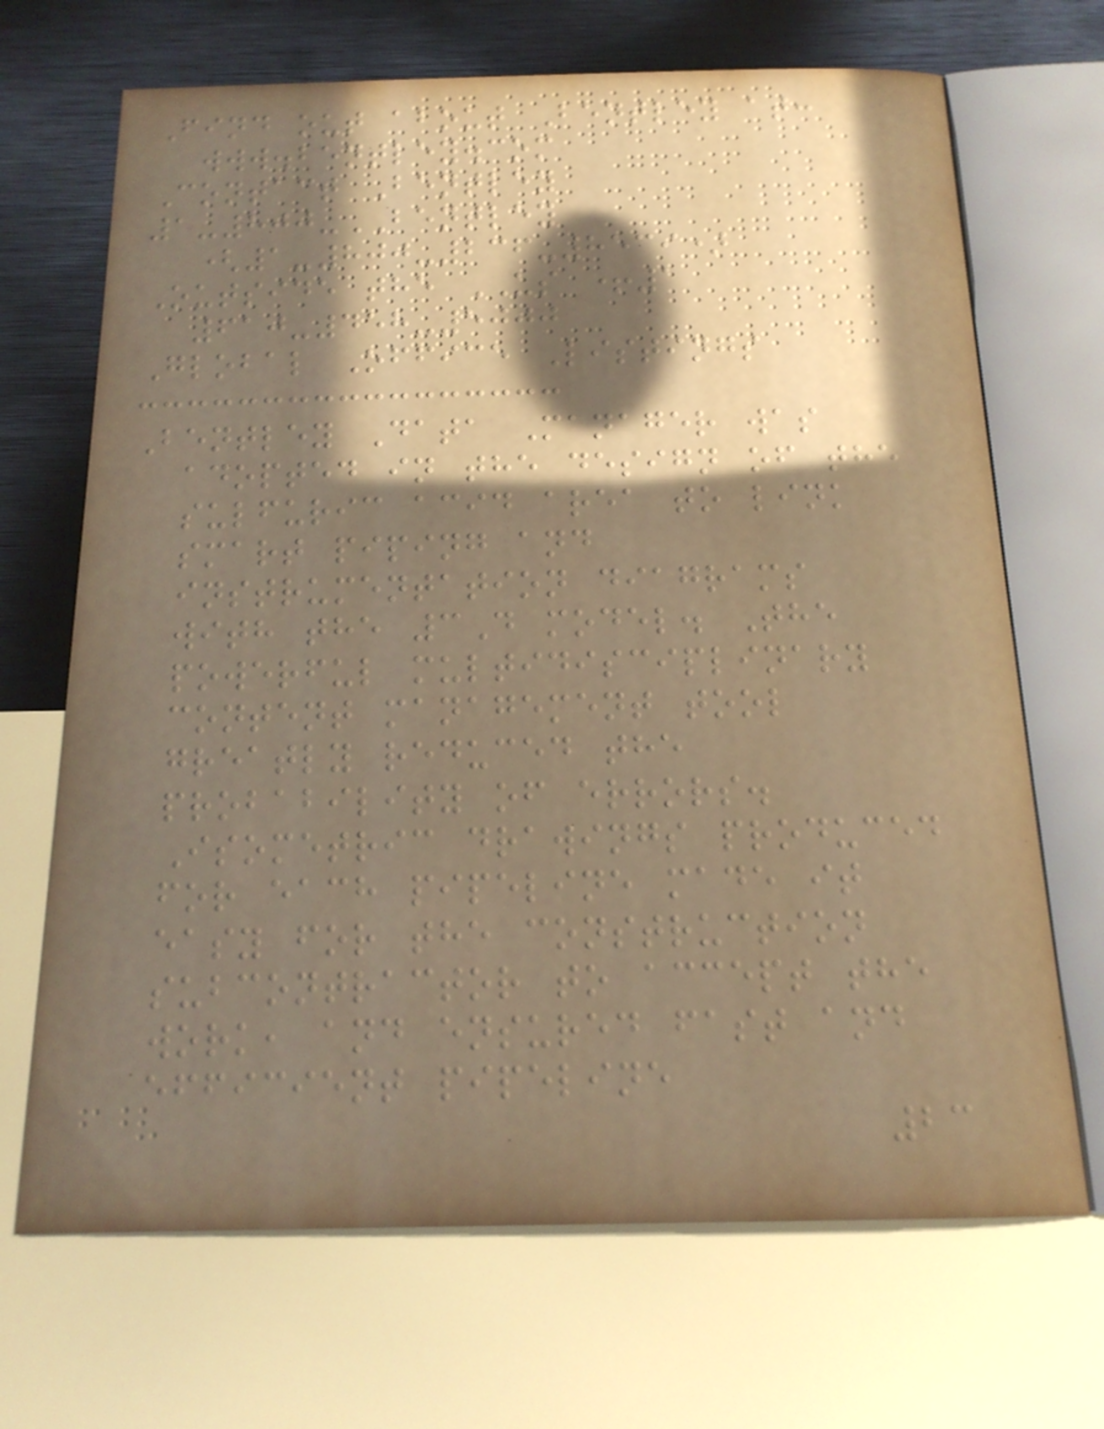Find out about Bentley at:
www.bentley.com
Contact Bentley
1-800-BENTLEY
(1-800-236-8539)
Outside the US +1
610-458-5000
Global Office Listings
Bentley Data Manager was
adopted in the design of the
sulfuric acid area to link
smart piping and
instrumentation diagrams
with the 3D model. The
powerful multidisciplinary
content management tool
greatly reduced the
probability of errors.
Isometric drawings produced
for each pipeline made it
easy for the construction
subcontractor to accept the
work, and ensured fast and
efficient pipeline
23
